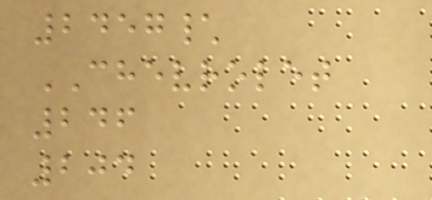2457\
CHEVROLET
246
204
